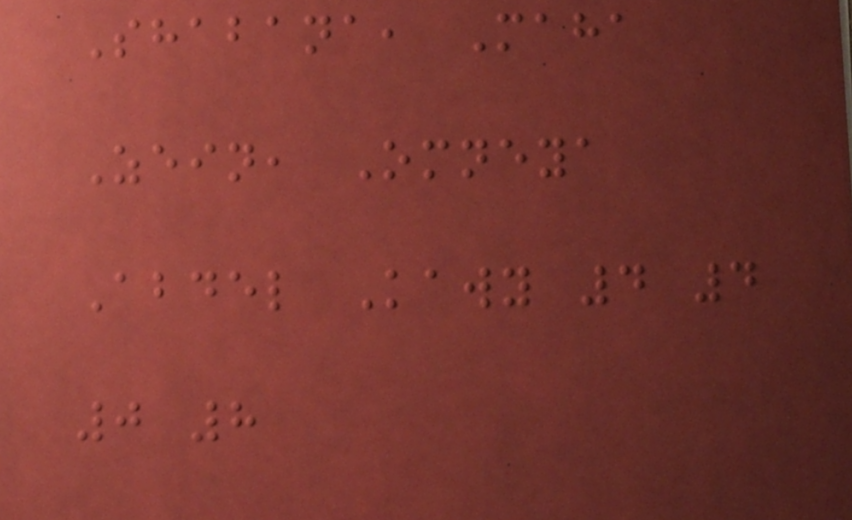Shabana, Maha
Zein, Omneya
Abdel Kawy 4 4
0 8
